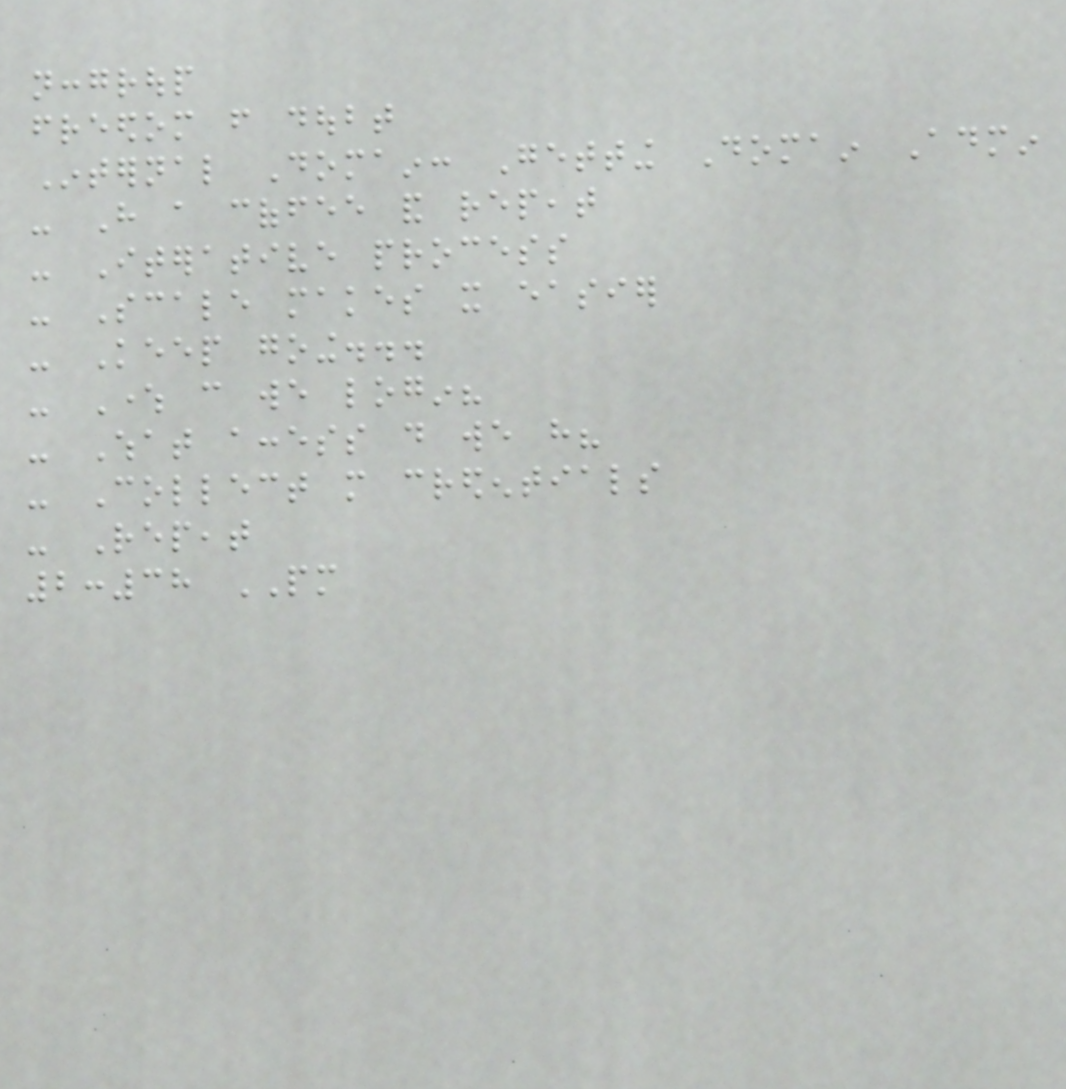nccgroup
freedom from doubt
Internal Domain: Getting Domain Admin
- Have a coffee and repeat
- Iterative process
- Scale makes it easier
- Keep going...
- Where can we login?
- What access do we have?
- Collect more credentials
- Repeat
2:38 PM
